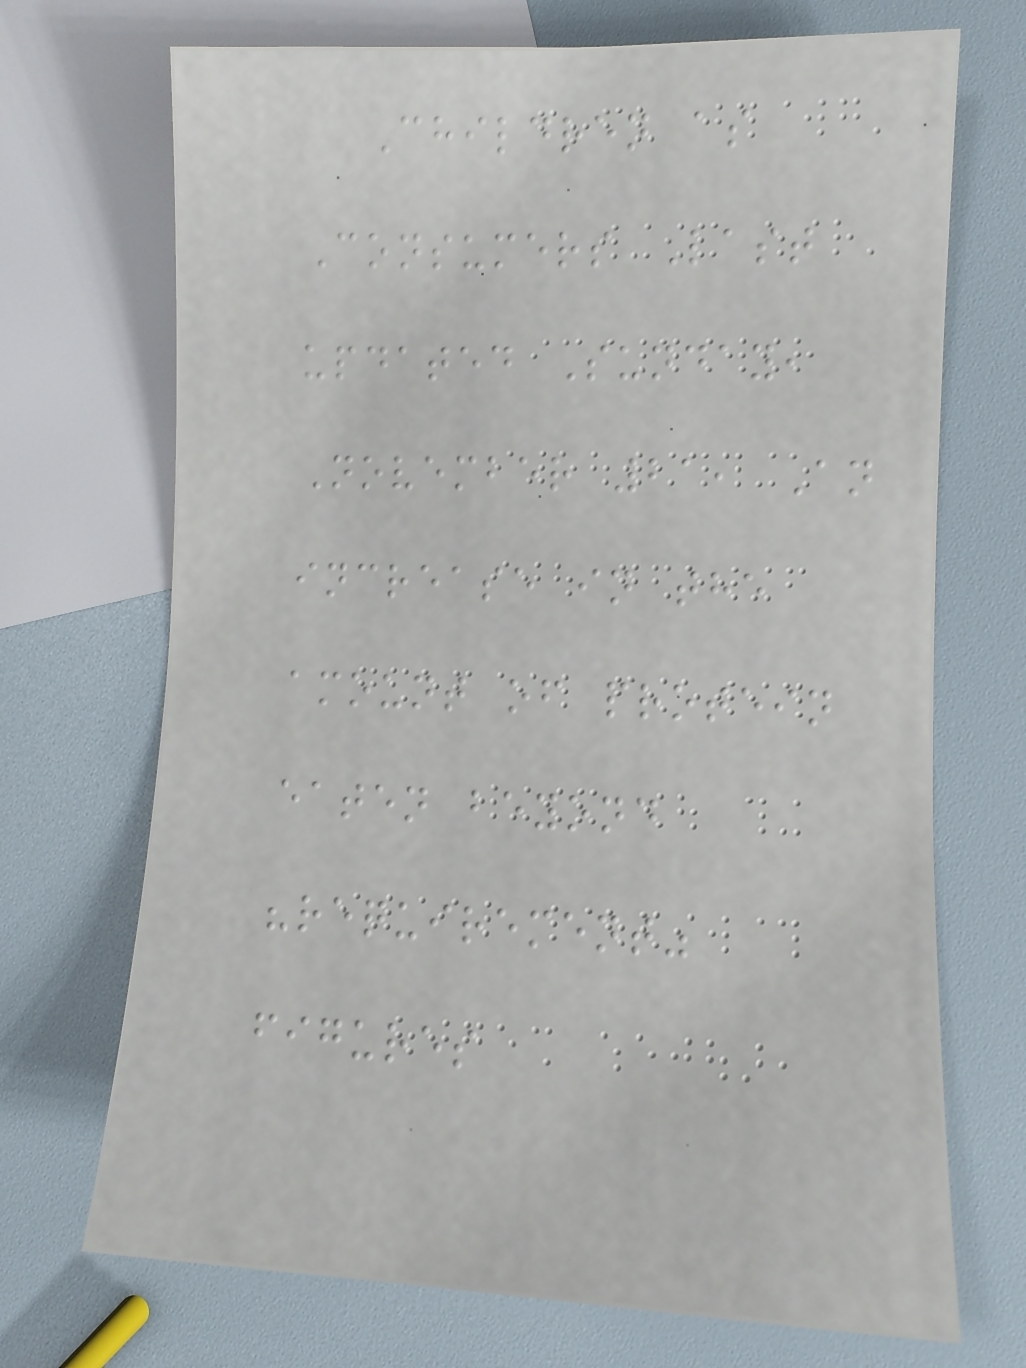Children as
Consumers Last
updated Sunday,
November 21, An
increase in the
amount of protein
eaten beyond
"requirement"
figures
